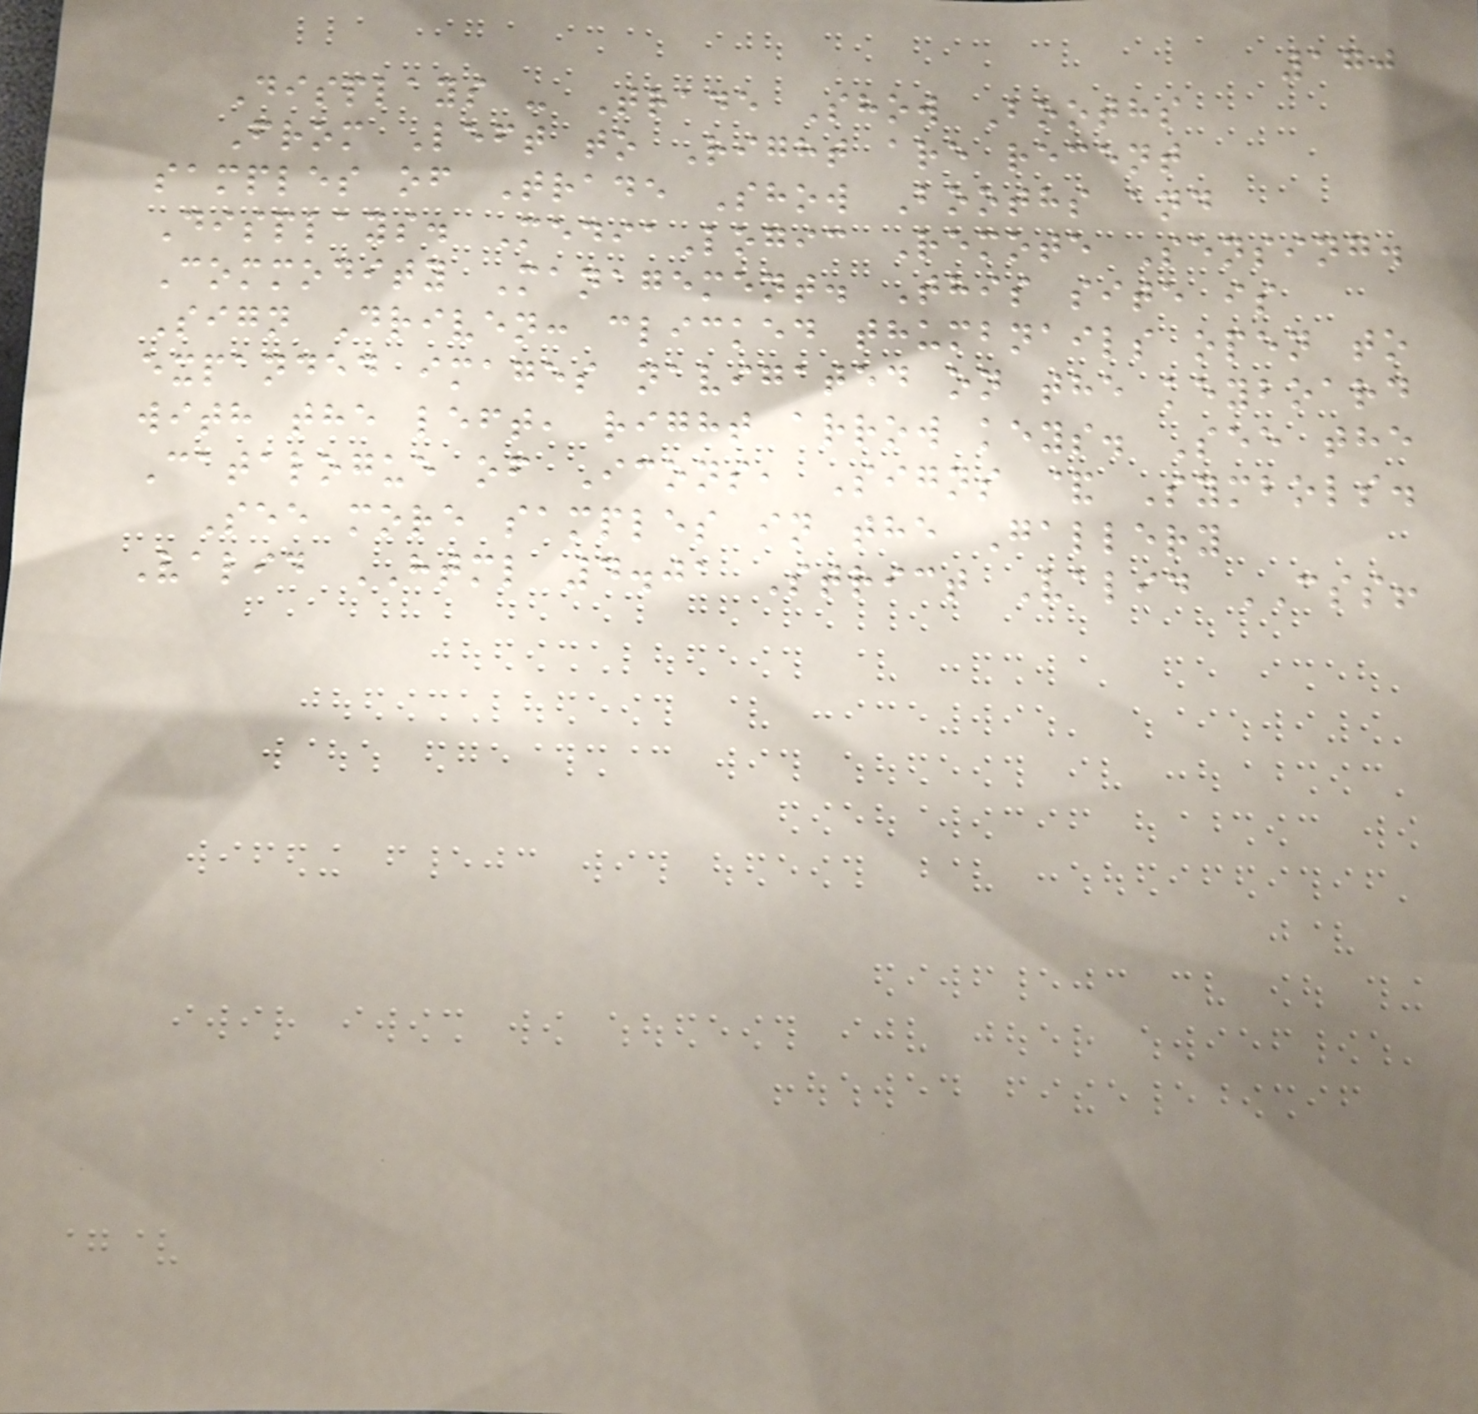170
Displays - Trade Show Booths
From Left to Right are recent
samples of Trade Show Booths and
Displays. MediaLogic Remote Sensing.
Commodity Management. This site is
Sign Driven: clicked thumbnails open to
expanded images navigated on the keyboard
with the left, right arrow keys. See the
Catalogue of Icons, Signs & Symbols.
See more samples in the Gallery
Valid HTML 4.01 Strict Valid CSS!
